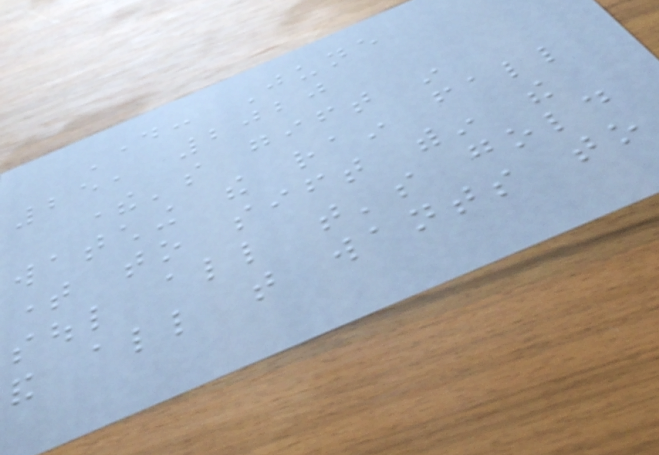Day: June
25, 2020
there's gift in
watching the rain fall
time to sift within the
soul all that's gold
and all that wants to
